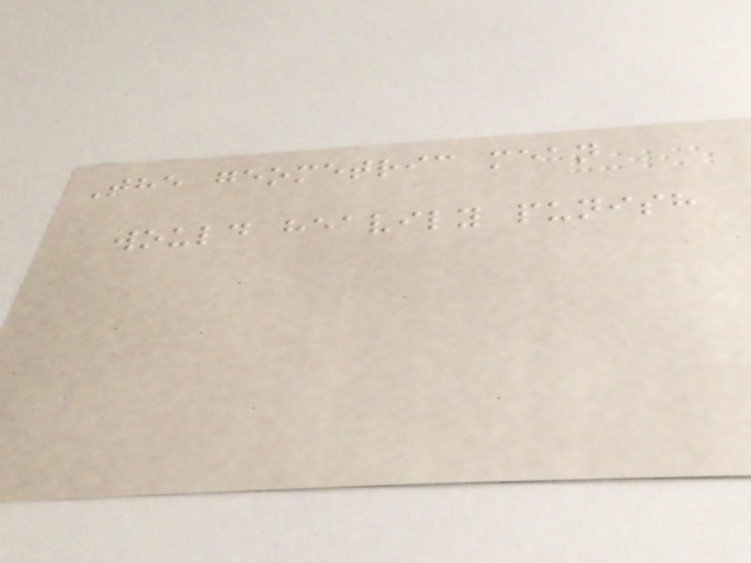The geometric mean
would heavily punish
